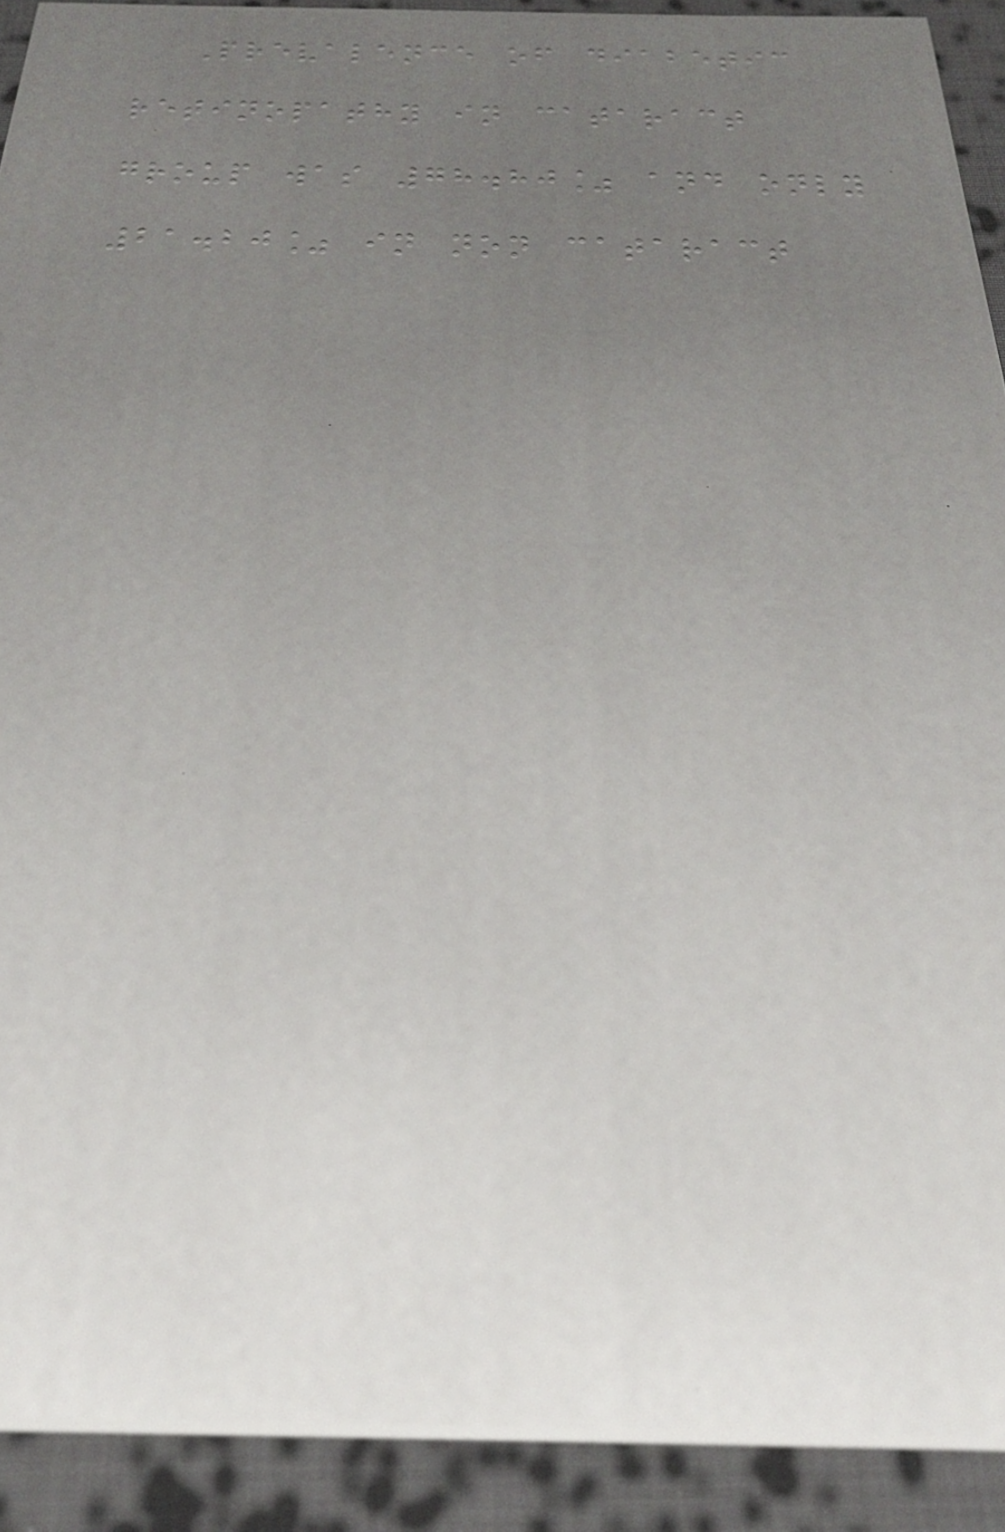Prevalence of diabetic
retinopathy in cataract
group was 78.80% and only
21.20% in non cataract
